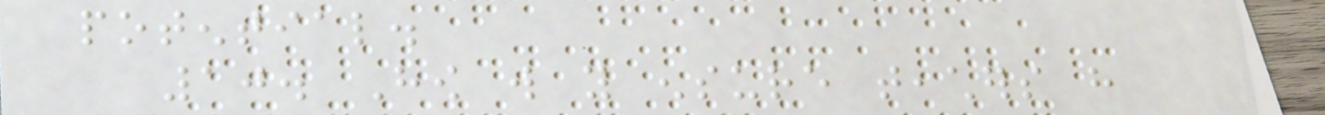potential.
10. How will you ensure teachers have
